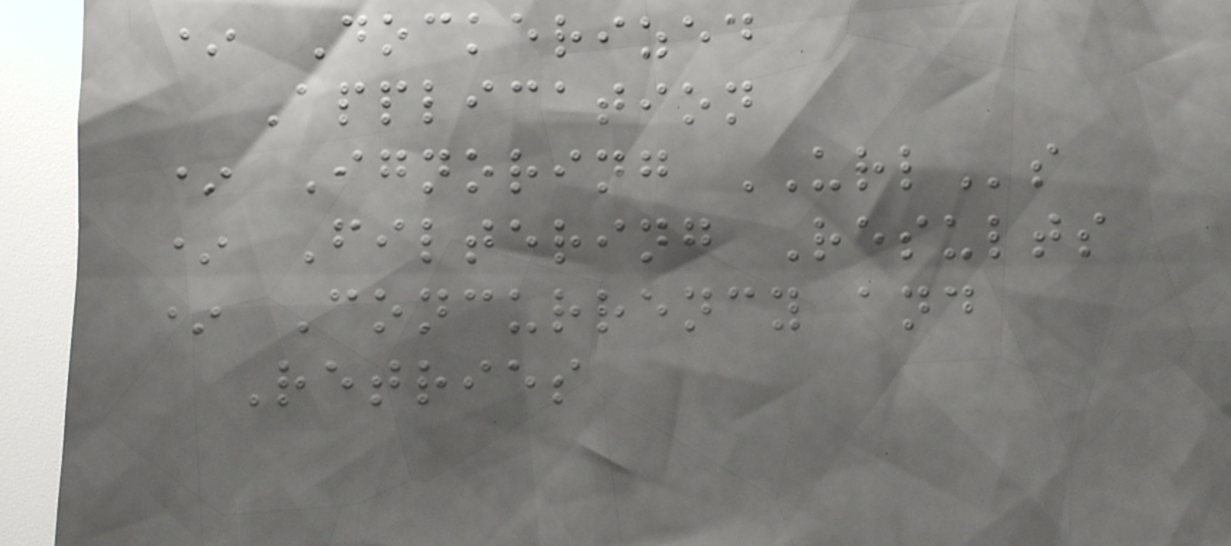* Dockerized
Application
* Ignoring URLs
* Filtering Results
* Concurrency and
Retries
